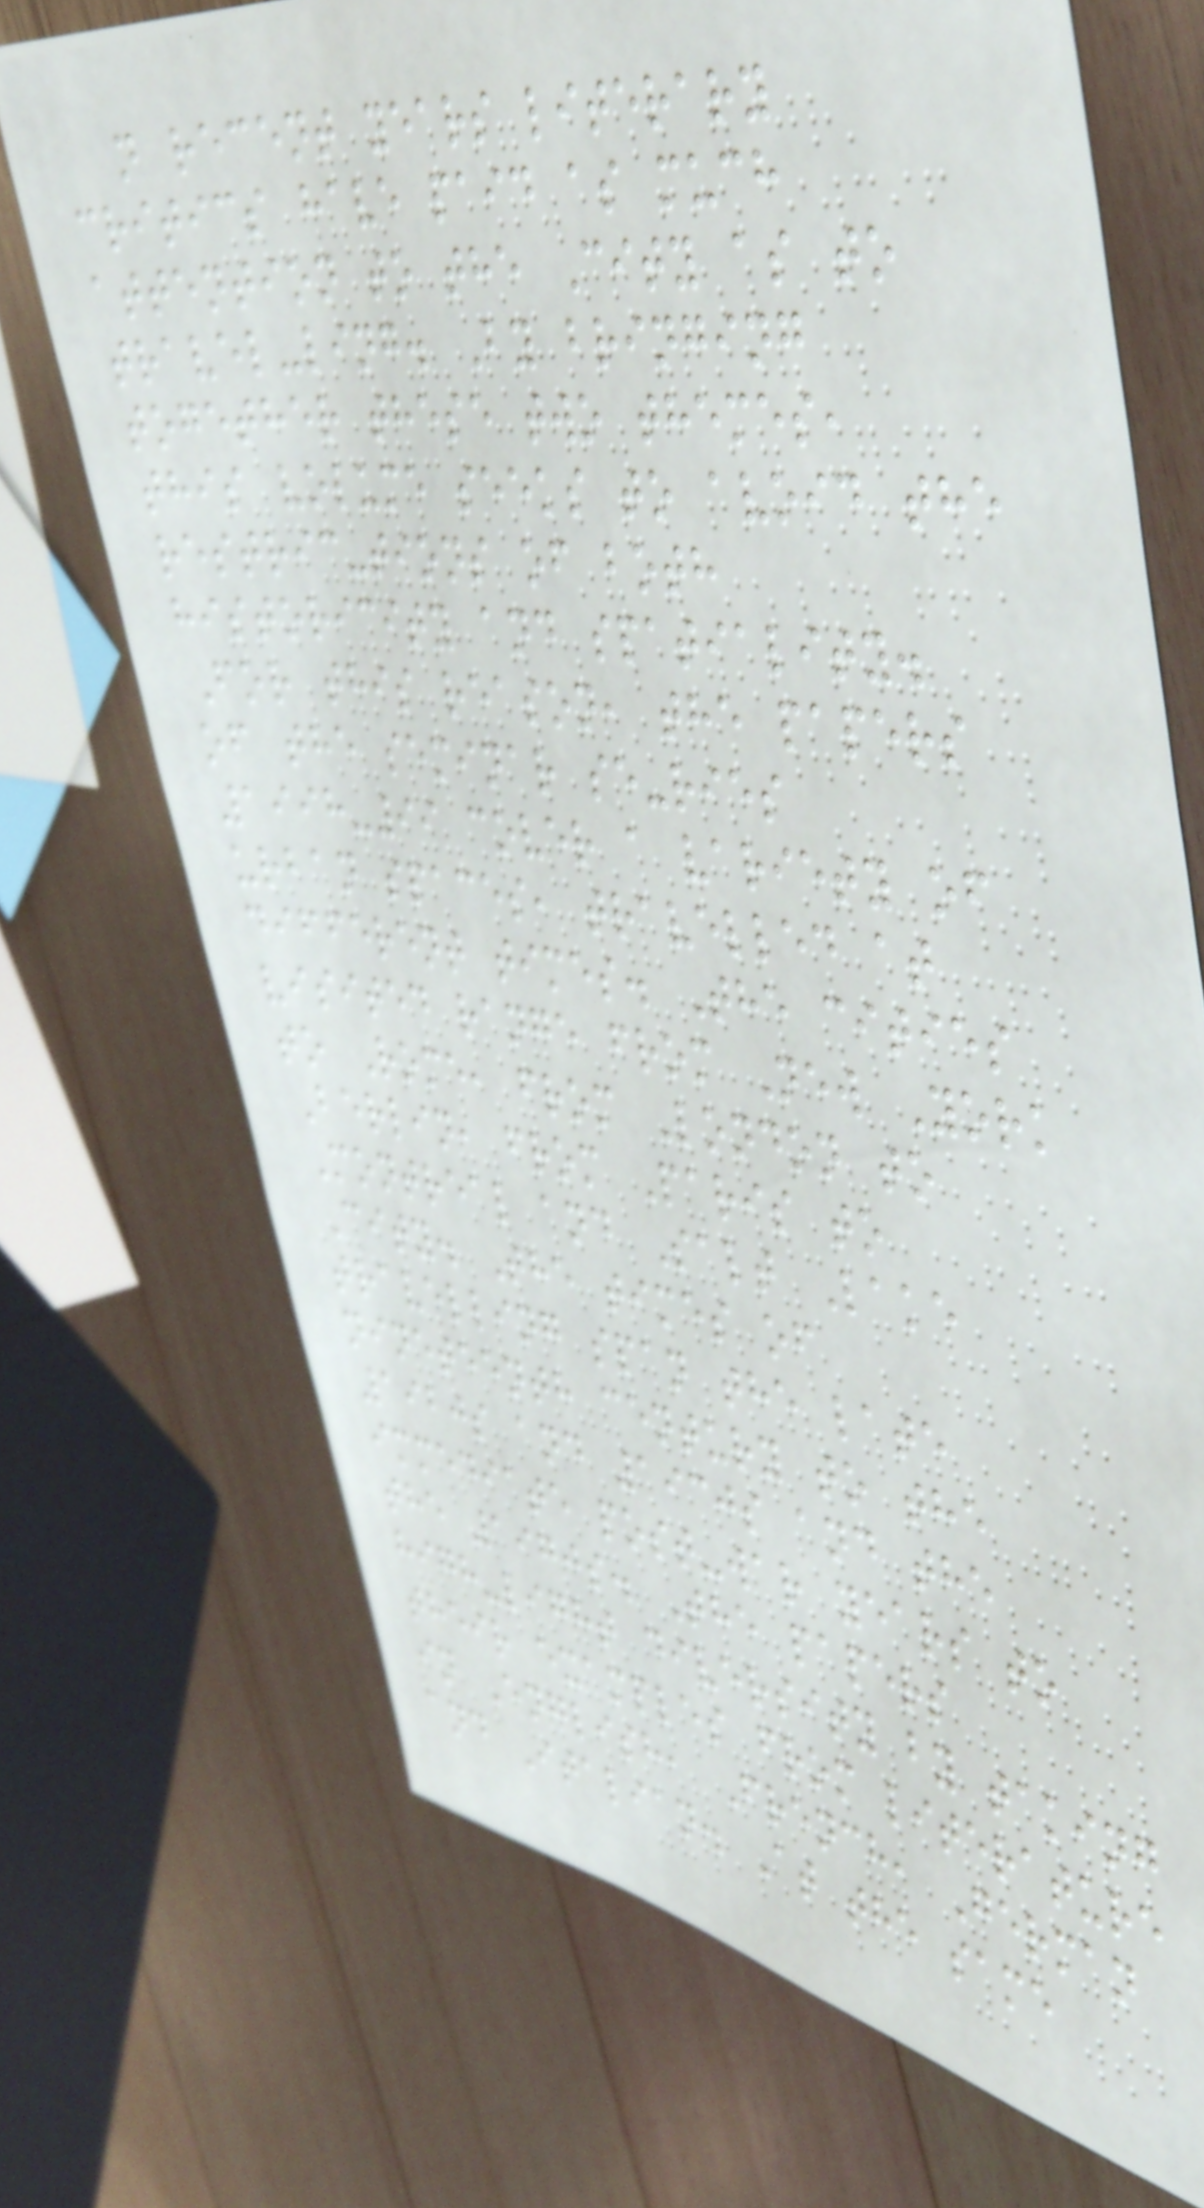n recent years literary
critics have paid as much
attention to the City as to
travel-ling. By bringing
together these two themes,
this volume seeks to avoid the
restric-tions of both
historicity and spatiality.
For this reason, the papers
of the seminar se-ries
1998-99 cover a variety of
urban spaces, travelled at
different times. The cities
visited range from New York
to Rome, from London to
Berlin, from Paris to
Montreal and Salt Lake
City. The times of
travelling span the late
nineteenth century to the
1920s and 1930s and the
immediate post-war years to
the 1970s. The papers
high-light diversity by taking
their examples from literature
in English, French, German
and Italian. At the same
